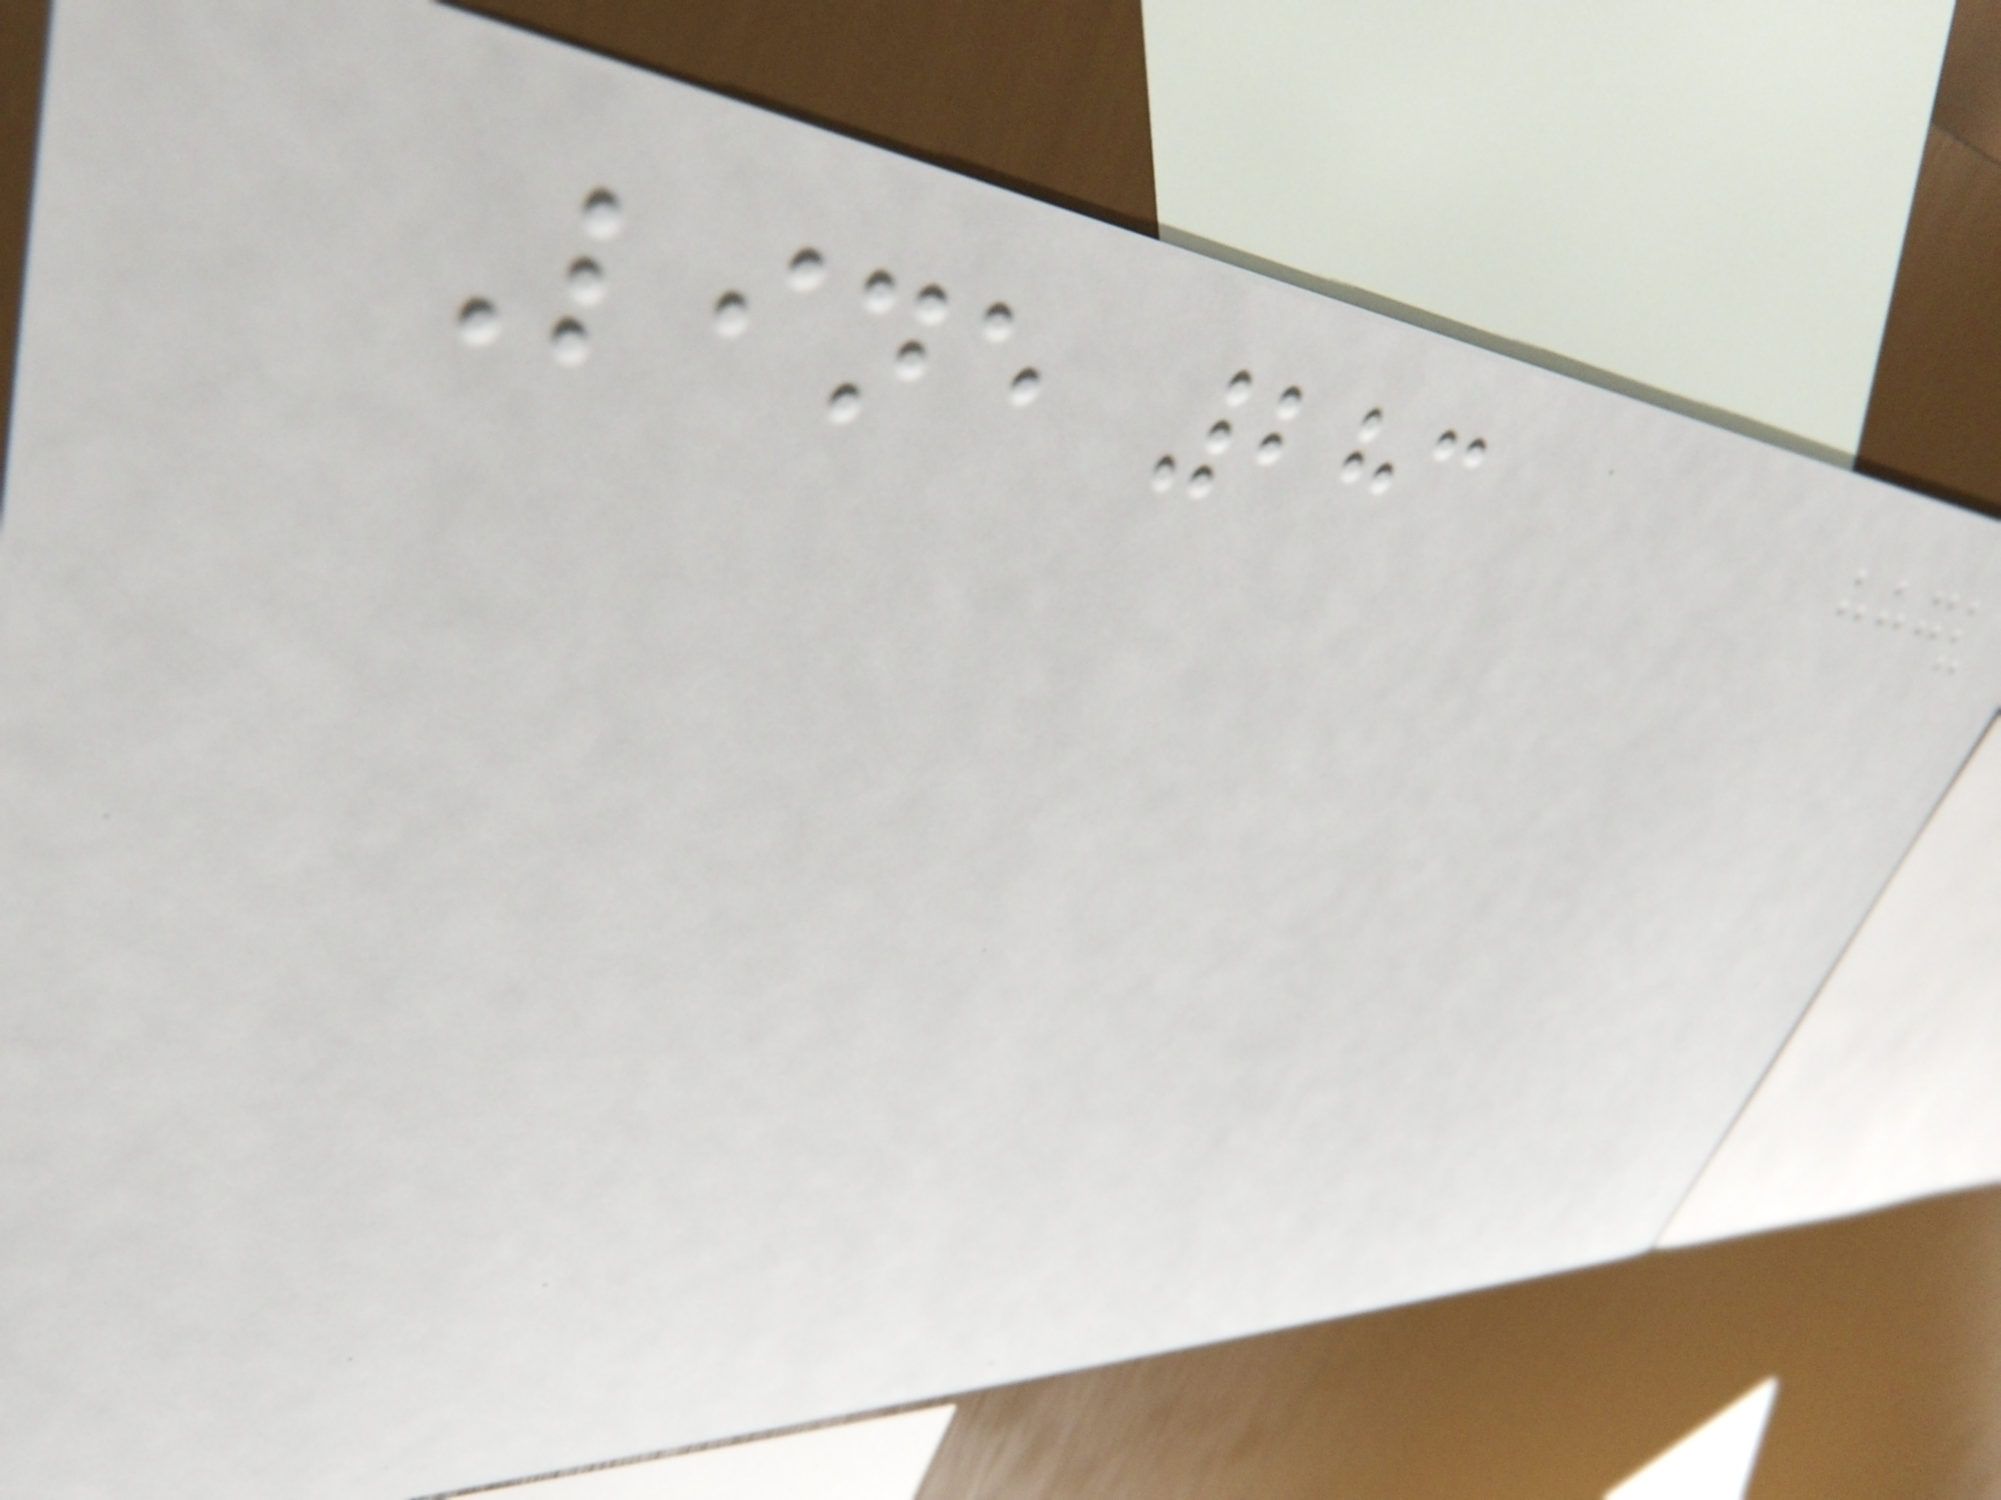Line 283
